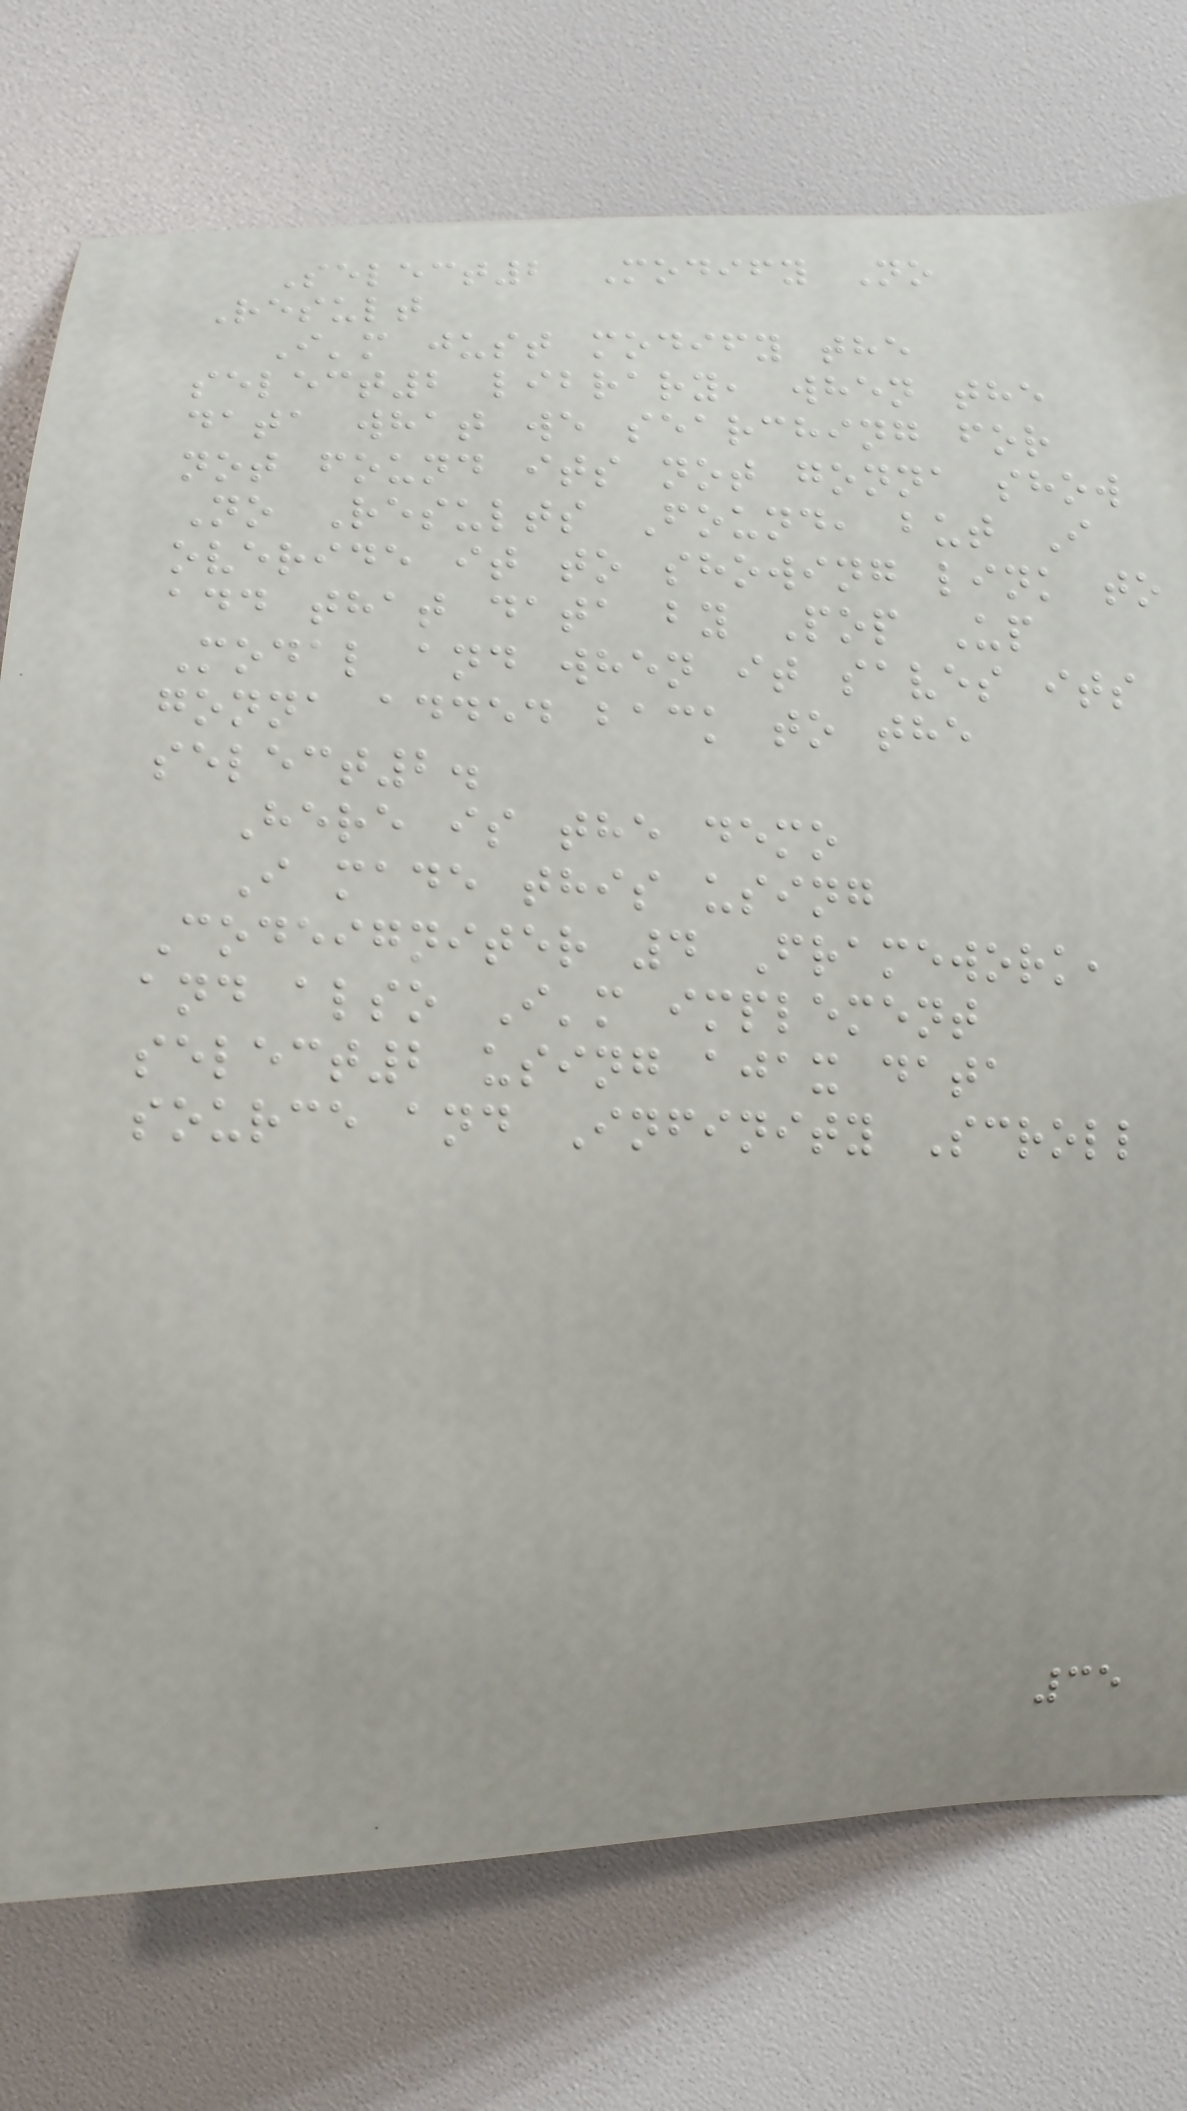Select2 Modify No
Result
I'm just modify the
select2 library, when the
data what we searching for
not found its not gonna show
No Results Found, but I
overide it to showing link to
add that data by Pop Up
Modal and when it saves its
gonna added back to the
select2.
Here is the demo
I made this using
Codeigniter 4 Framework,
and also I'm implement
select2 using ajax data
source and Infinity Scroll
35
